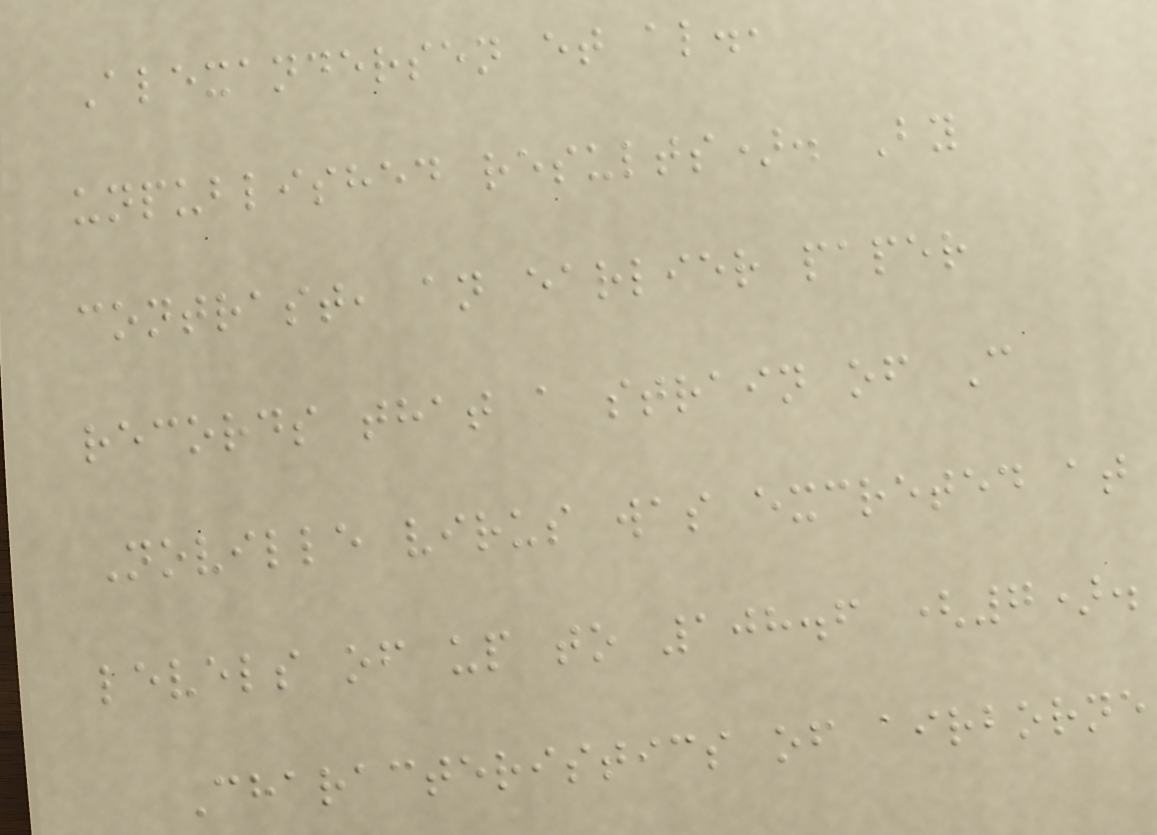Alexandersen et al.,
unpublished results). By
contrast, an earlier paper
records that a strain of C
Noville virus was excreted at
levels of up to 108.6 (7).
Characteristics of airborne
